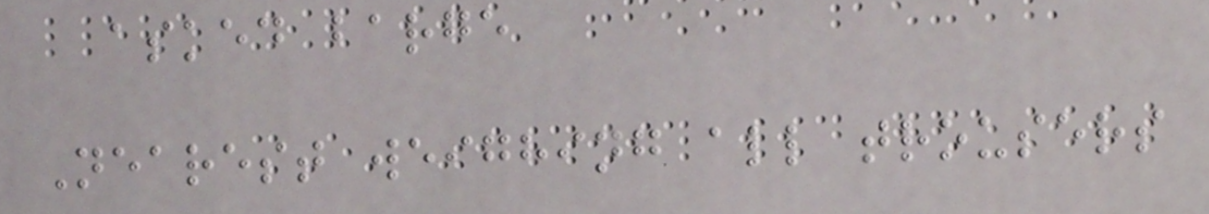asked barge
Nearest weighing all trousers
